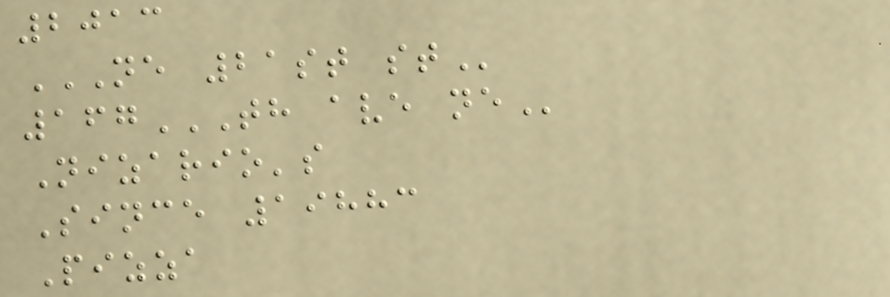2013
NE 21ST ST
167TH AVE NE
Nizario's
Since 19883
Pizza
